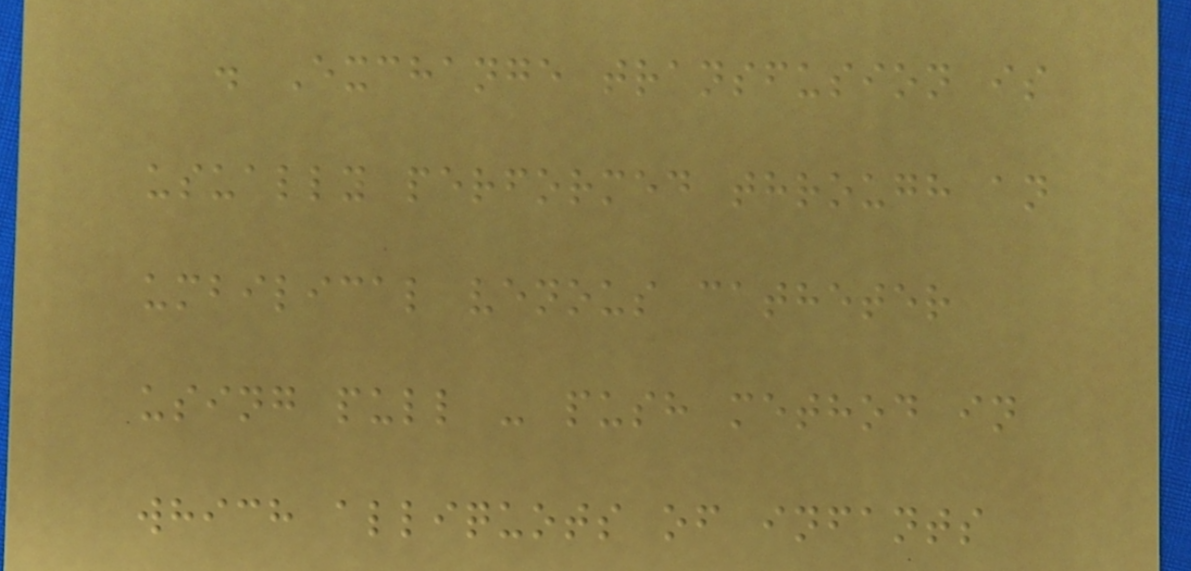. Exchange transfusion is
usually performed through an
umbilical venous catheter
using pull - push method in
which alliquots of infants
